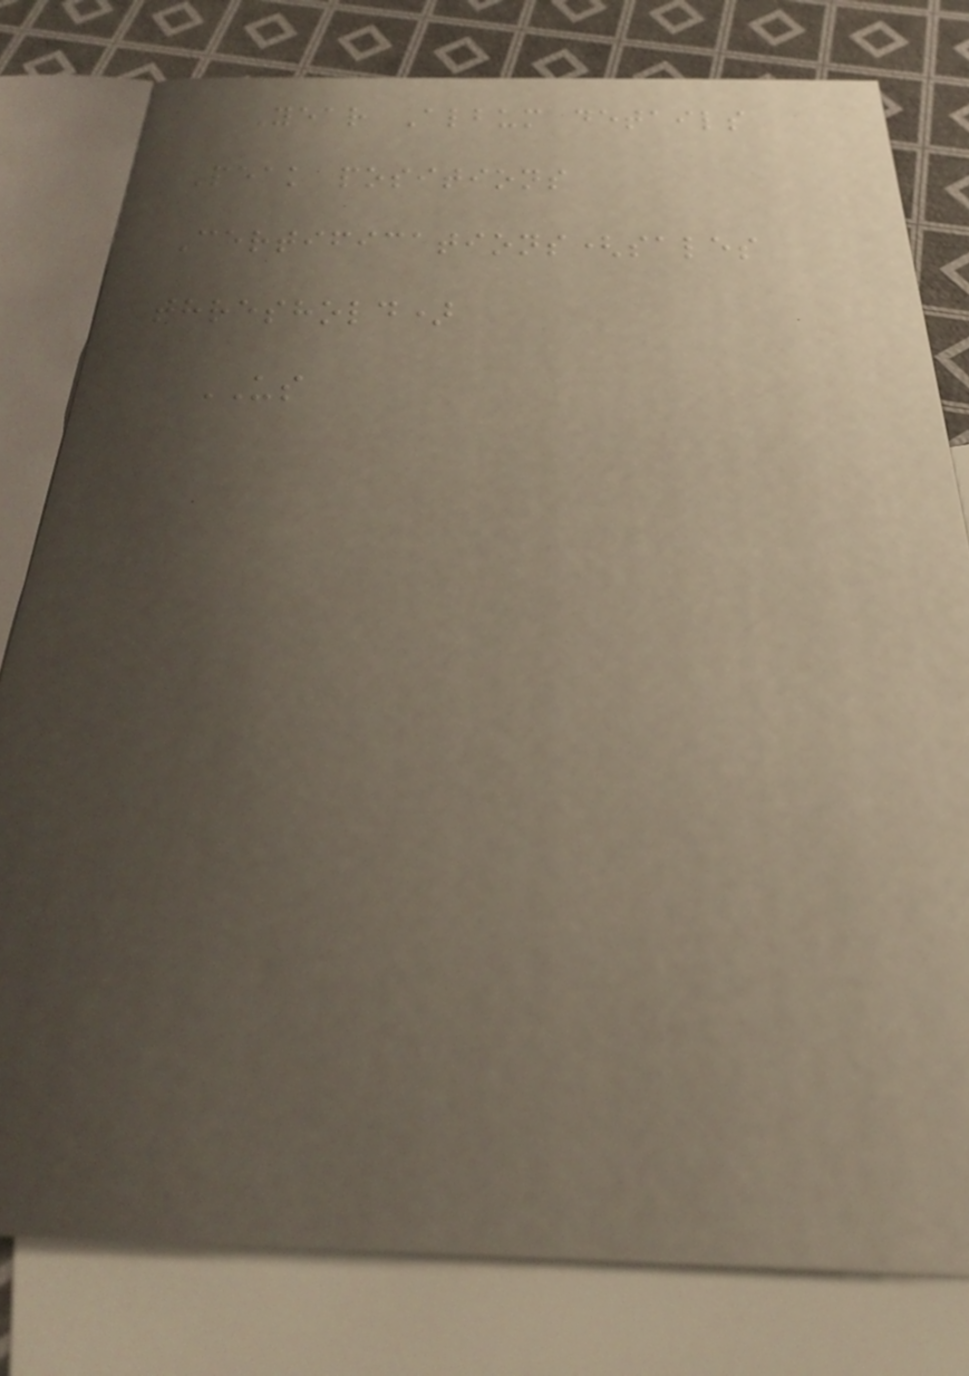Year Album details
Peak positions
Certifications(sales
threshold)
US
